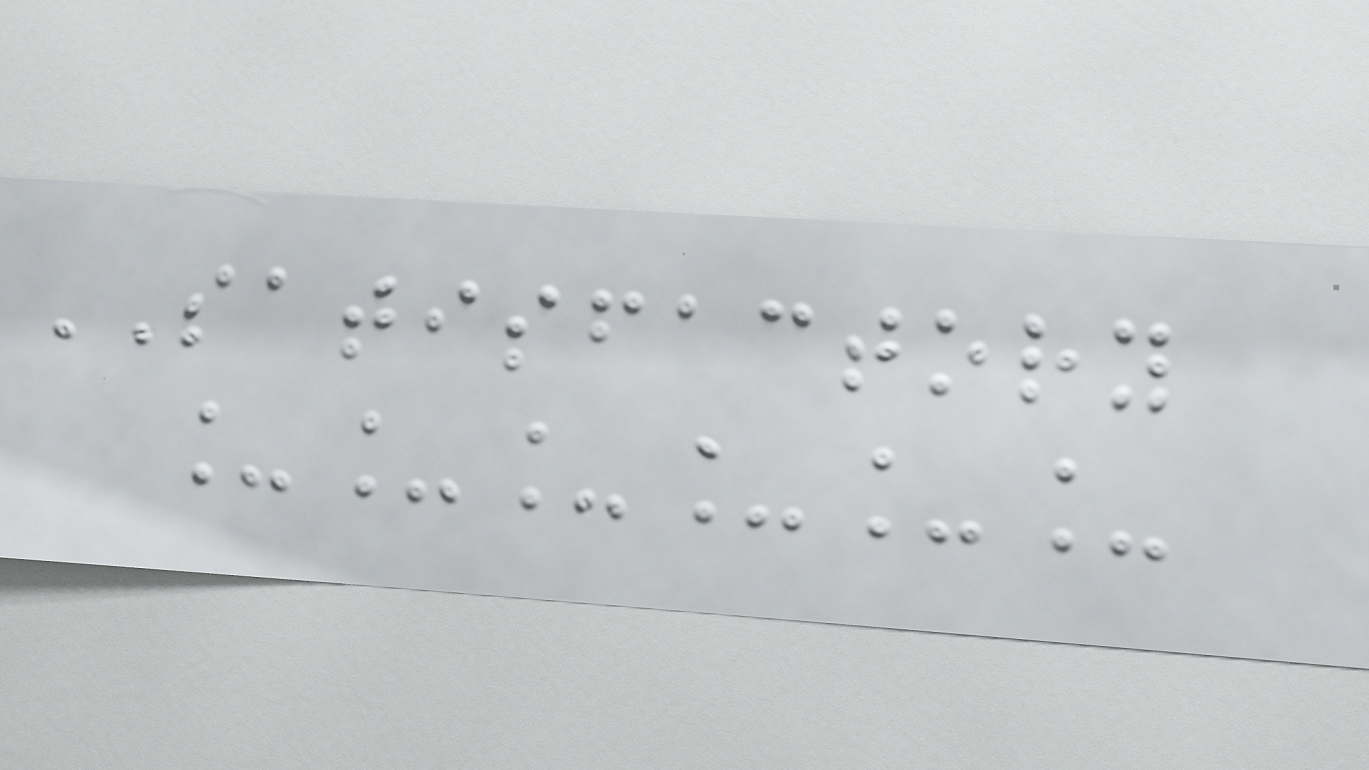SATISFACTORY
______
